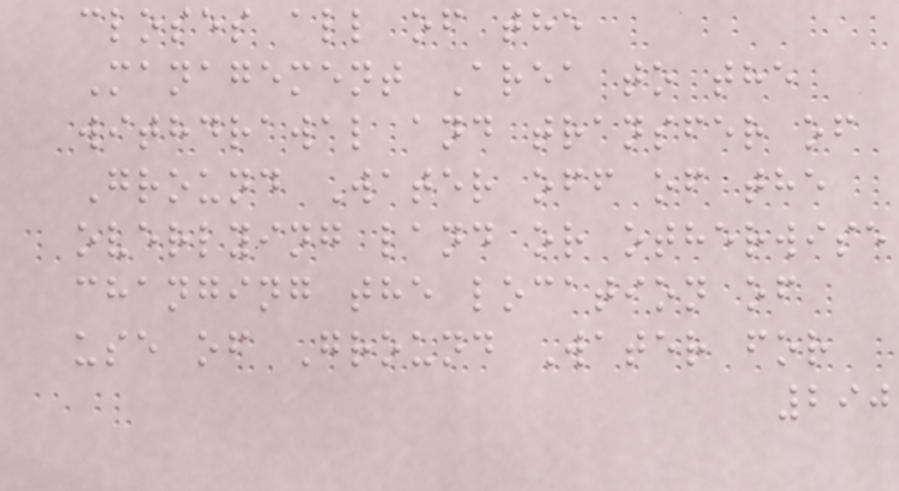closes all of the
Management Area to the
withdrawal and transfer of
Ground Water off of the
overlying land or otherwise
changing the location of
use of Ground Water for
290
